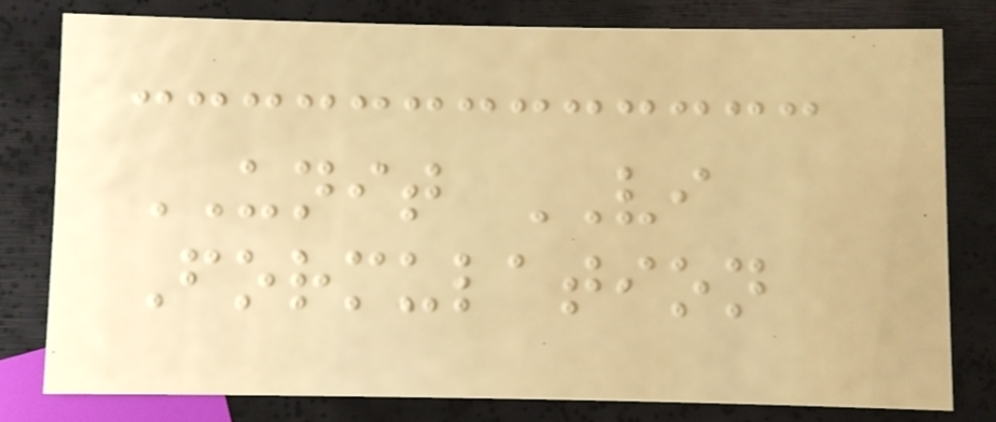UNIT VI
Formulation
